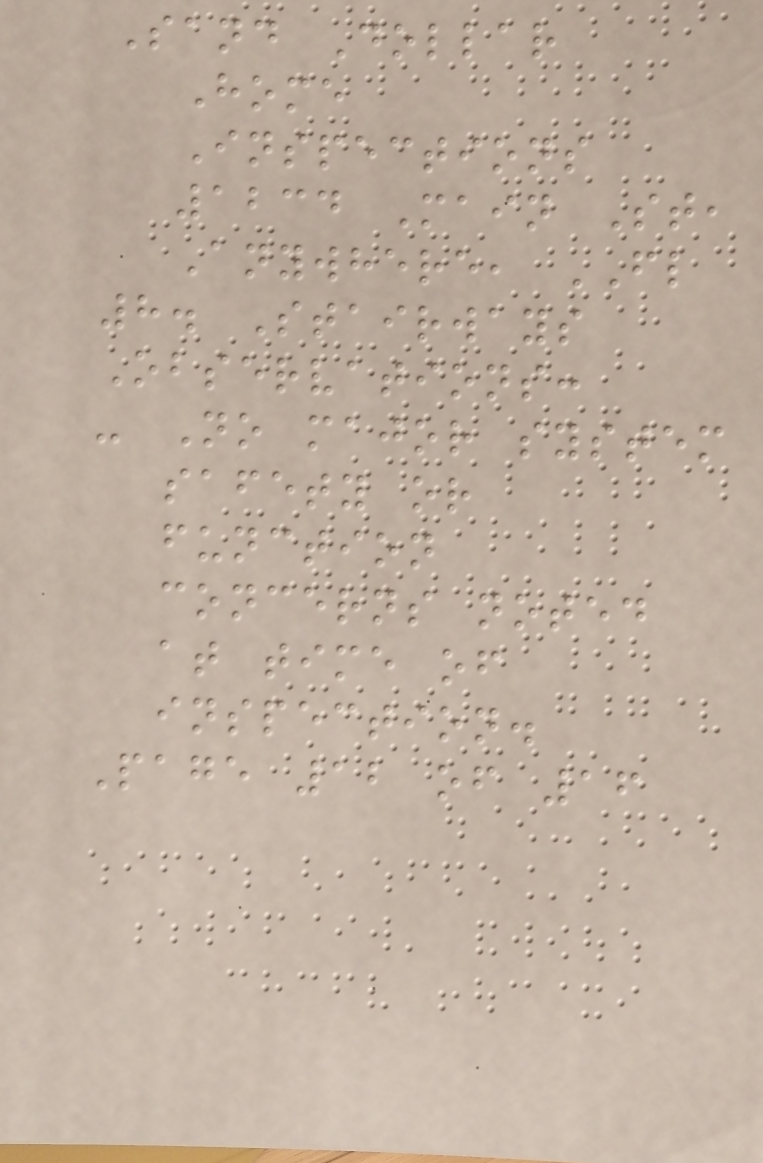Sand Dollar
Home
Inspections
1234 Main St,
Anywhere, FL
8. Stairways
Observations:
- No major system
safety or
function
concerns noted
at time of
inspection.
Page 12 of 16
